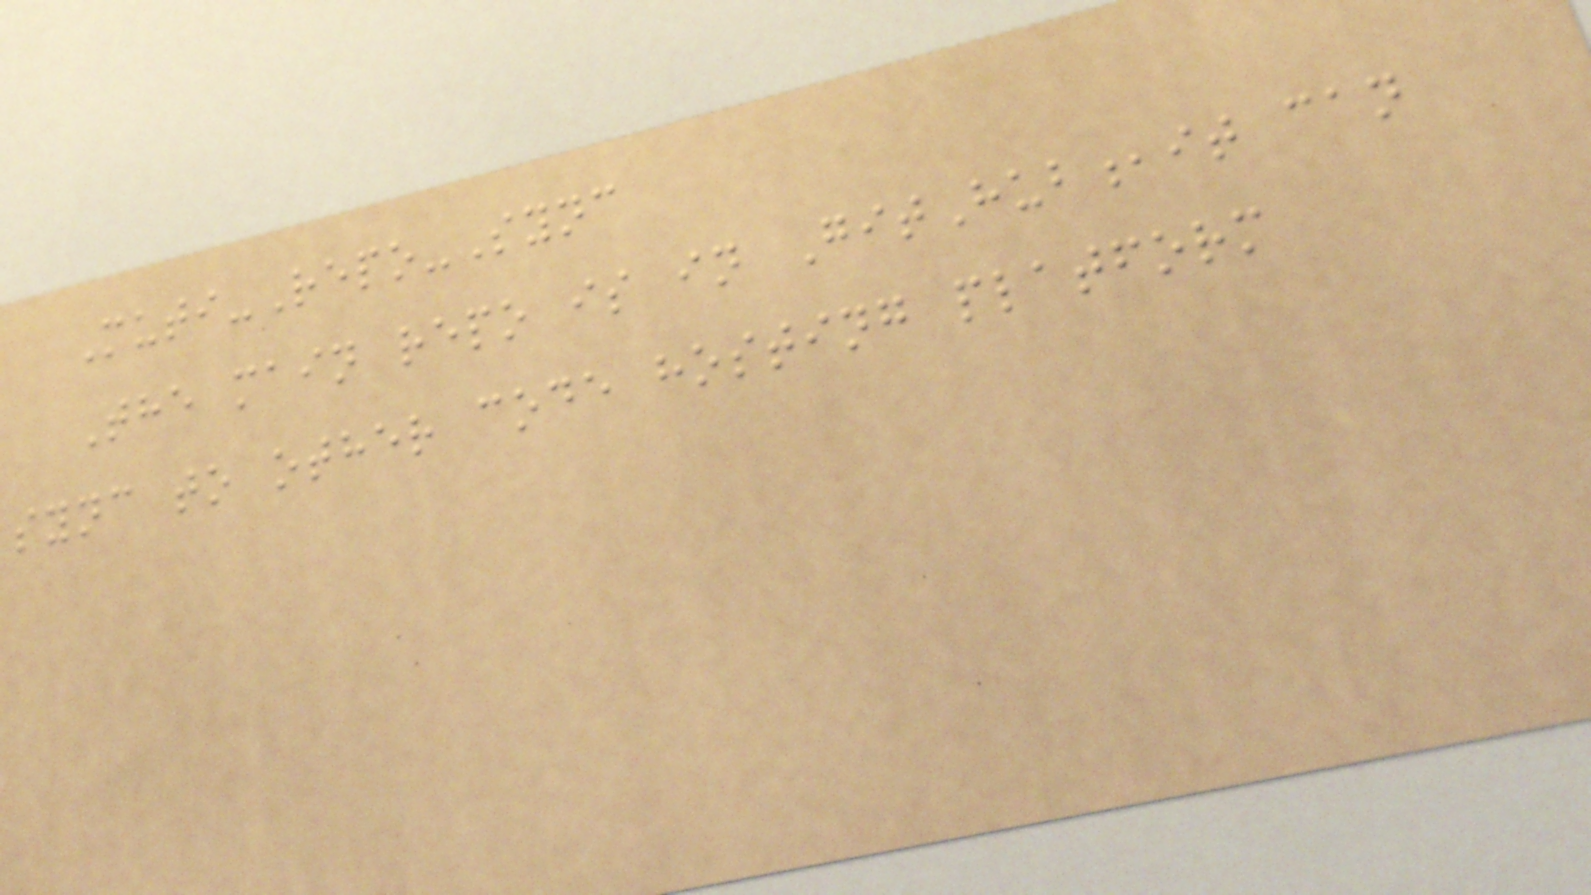Muti-Repo-Sync
The main repo is in GitHub,it can
sync to other code hosting platform
